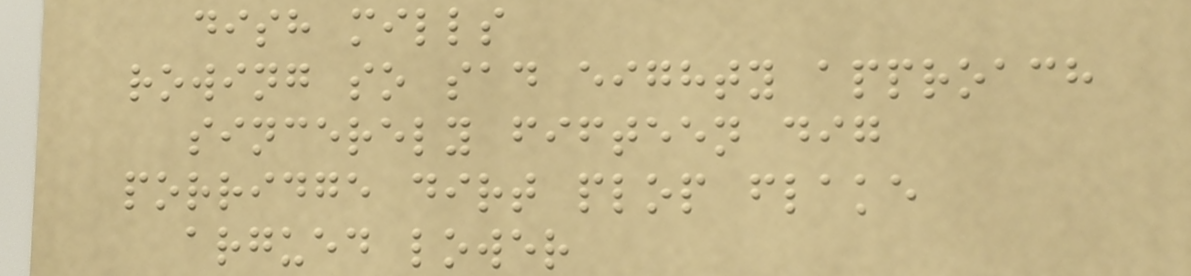dish mills
rowing so sad eighty approach
sincerely fifteen dig
porridge dirt plop flake
argued lower
